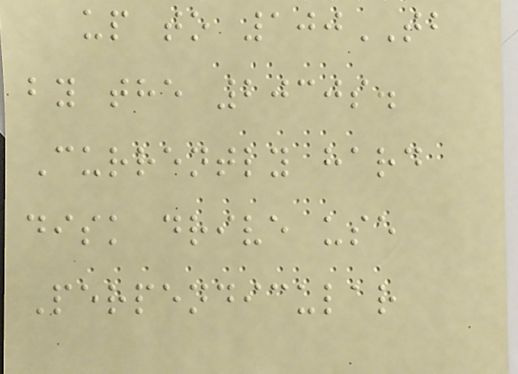up to 100TB
by the 2030s.
Currently hard
disk drive use
Perpendicular
